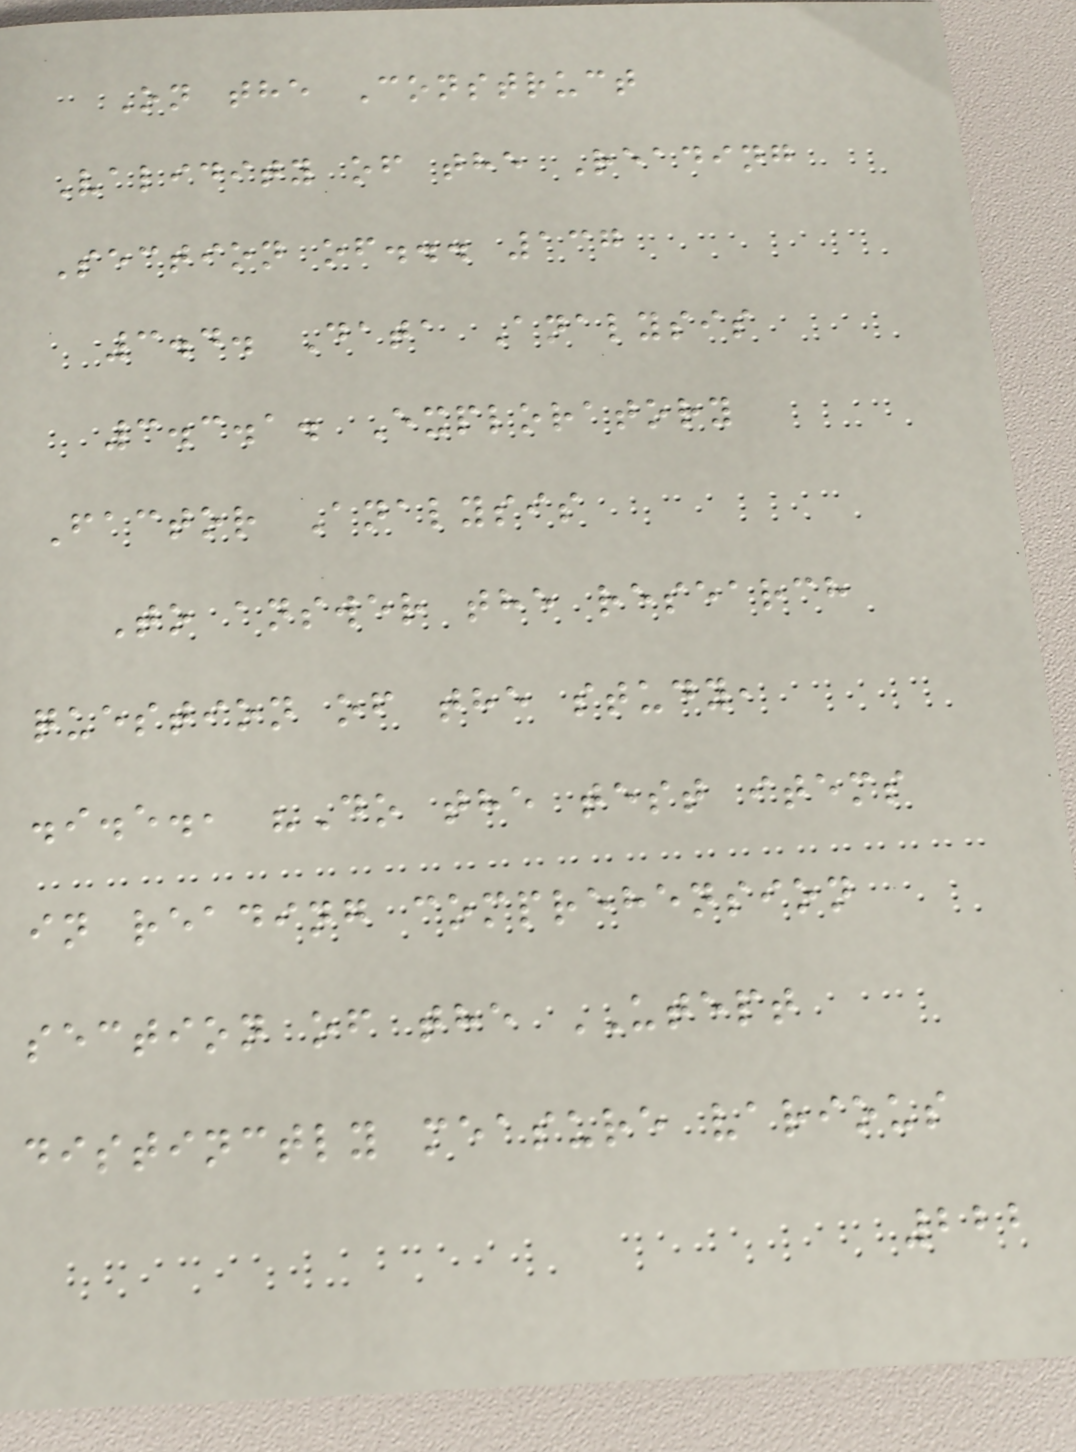On the Construct
Validity of the Reading
Section of... 137
3.4. Data Analysis
3.3.1. Exploratory
Factor Analysis
To answer the research
question of the study,
.i.e., "Do the test items
in reading comprehension
section of the UTEPT
distinctly measure various
222
